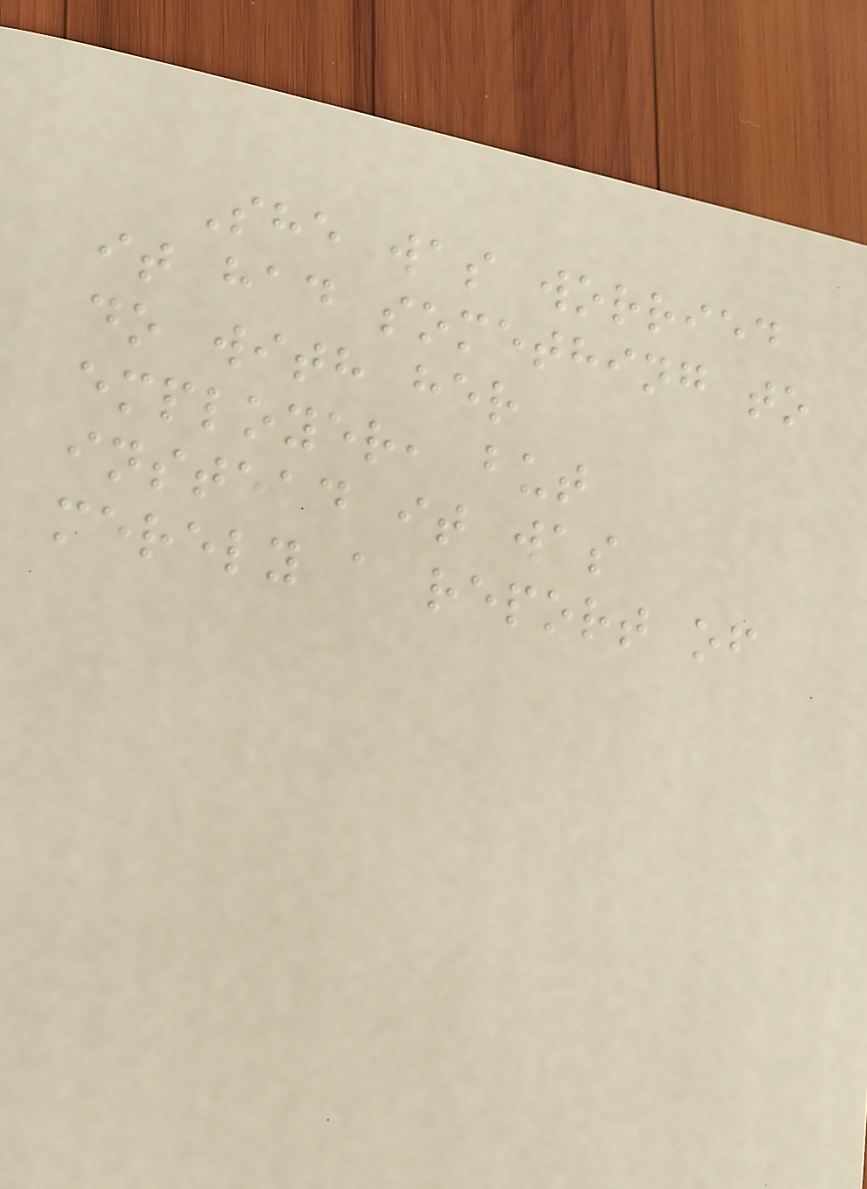She was worried
it had something to
do with her
employer, but
instead it was
merely a report of
